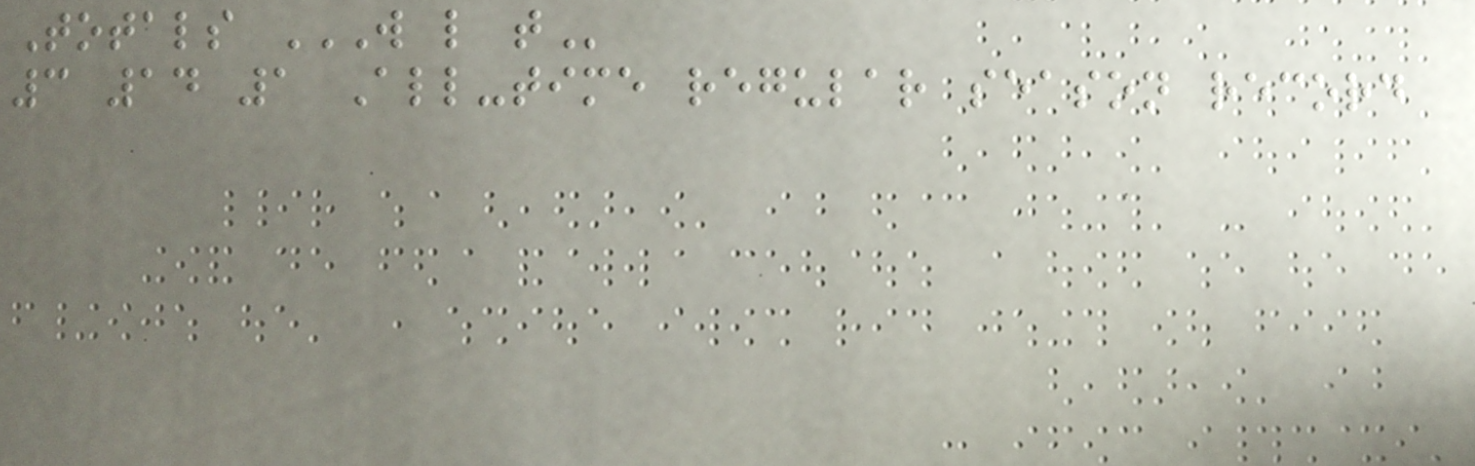Totals W L T
3 14 1 All-time regular season record
